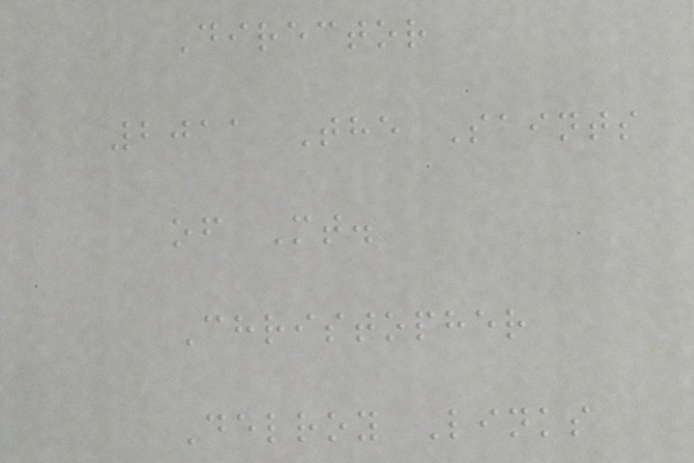Director
2011 The Saints
of Mt.
Christopher
Delroy Links
